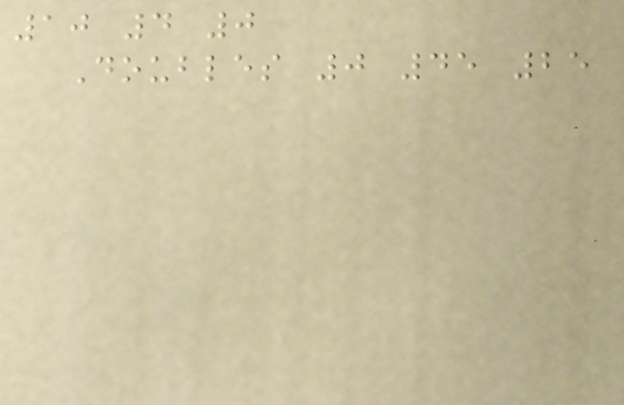10 4 0
Doubles 0 45 25
